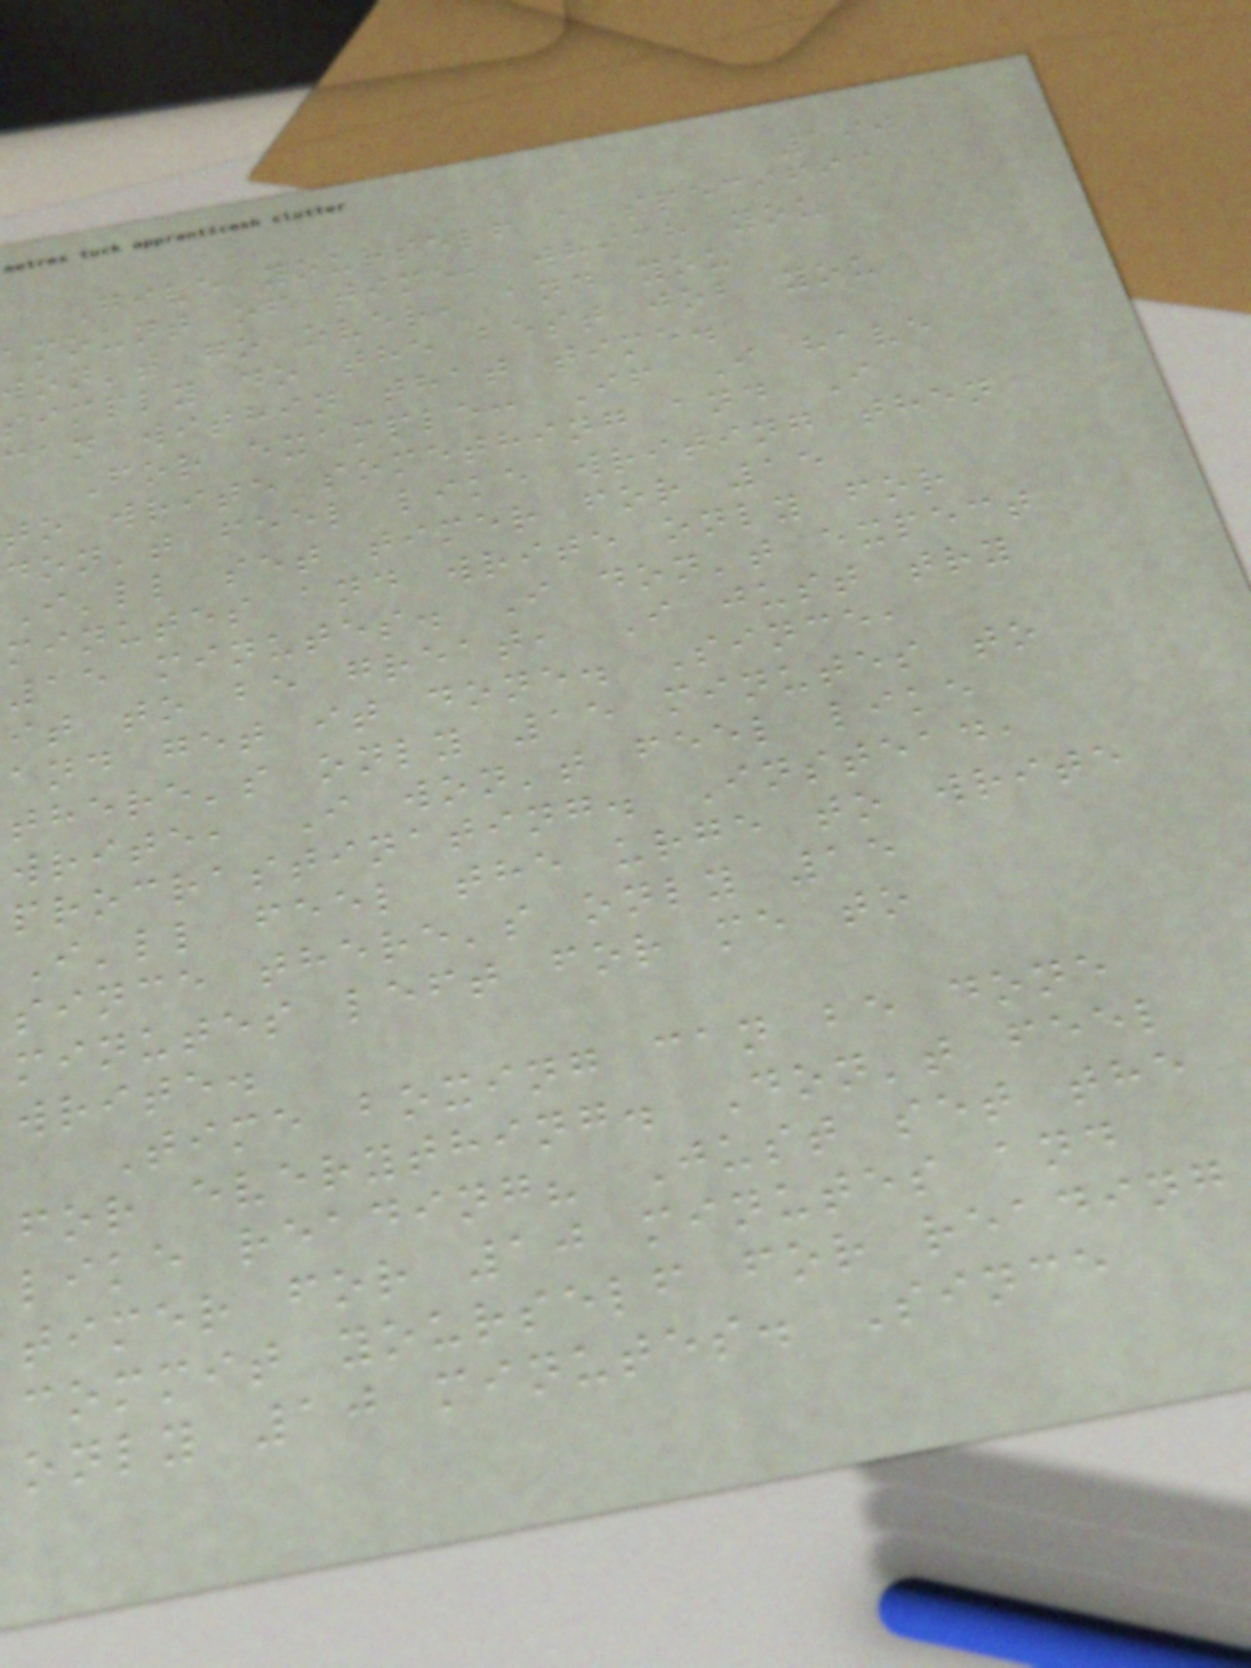190
Give yourself a specific
amount of time, which you
won't go over, and you
simply do the best job you
can within that time.
For example: If I have
to write something and I
don't feel like writing then
I'll set timer for 15
minutes and write only for
15 minutes. I don't expect
it to be great, I just try
and get it done. Since,
there's only 15 minutes to
write, I won't feel like
procrastinating. Instead,
I'll feel the urge to write
since there's only 15
minutes left for me to
write.
Time boxing can be done
for everything. Don't feel
like reading? Just set the
timer for 10 minutes and
commit yourself for reading
only 10 minutes. Since
